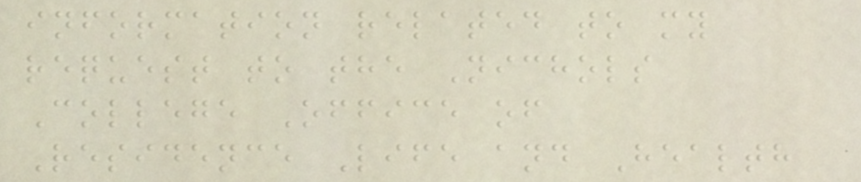information related to my
request to the Nichols
College Office of
Residence Life and Health
